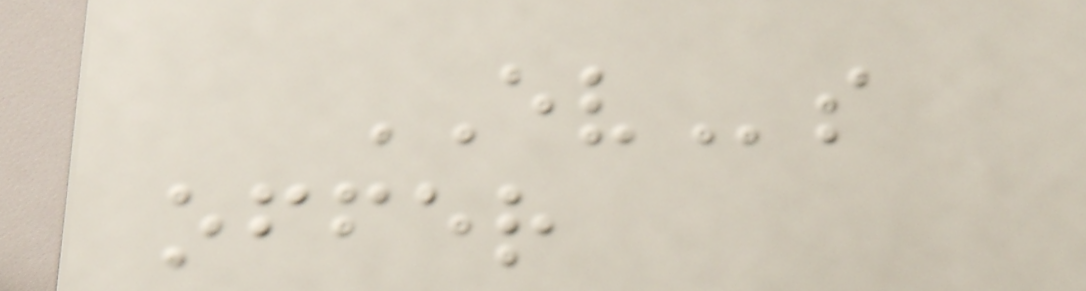EVs
offer
